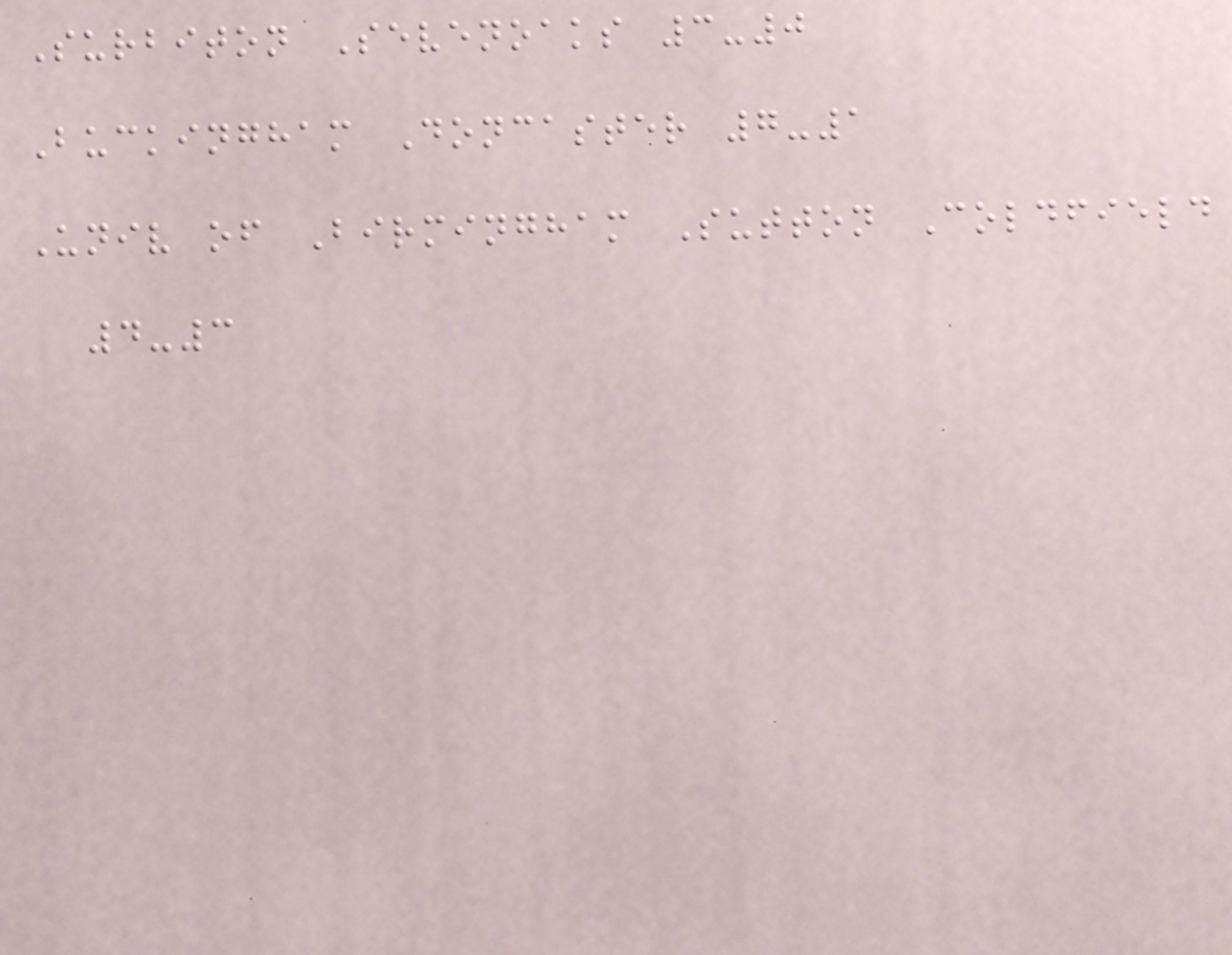Surbiton Sevenoaks 3-0
Buckingham Doncaster 7-1
Univ of Birmingham Sutton Coldfield
4-3
